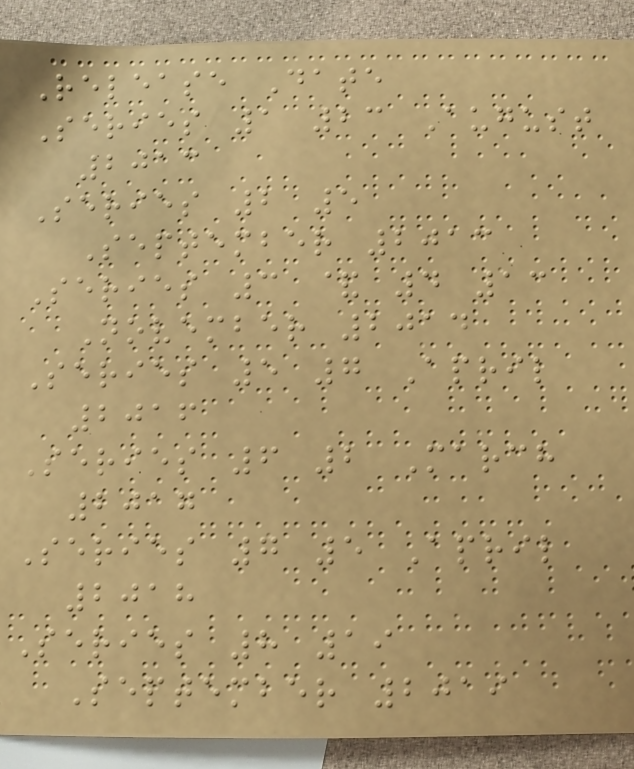Release Date
Series 1 23 August
2013
Series 2 5
September 2013
Series 3 & 4 13
November 2014
Series 5 7 April
2016
Series 6 2 March
2017
Series 7 5 April
2018
Series 8 19
September 2019
